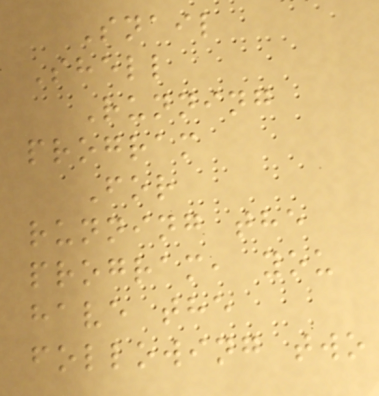Snail
Shell
Running
program
For
running the
program, you
have the
following two
